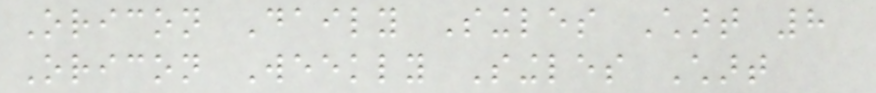Oricon Daily Singles Chart 8
Oricon Weekly Singles Chart
